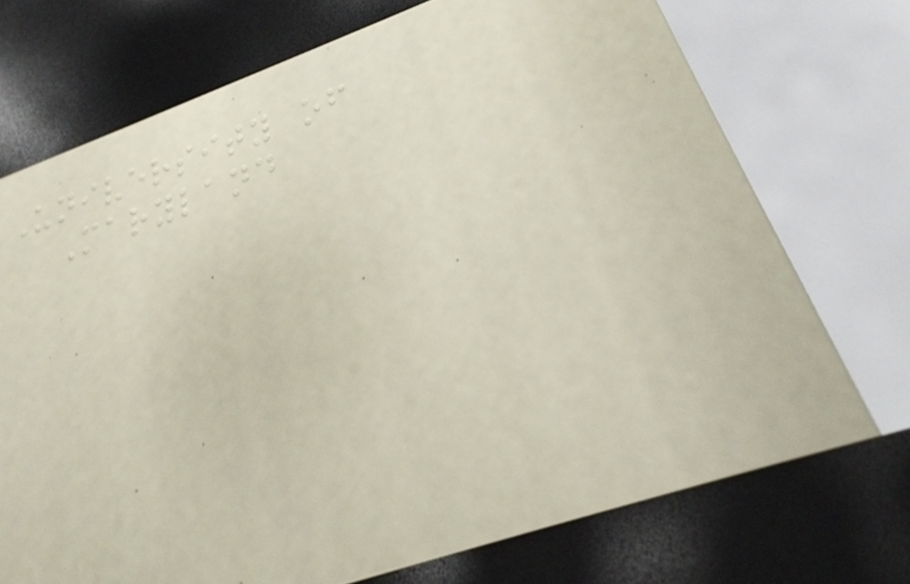University of
Maryland
